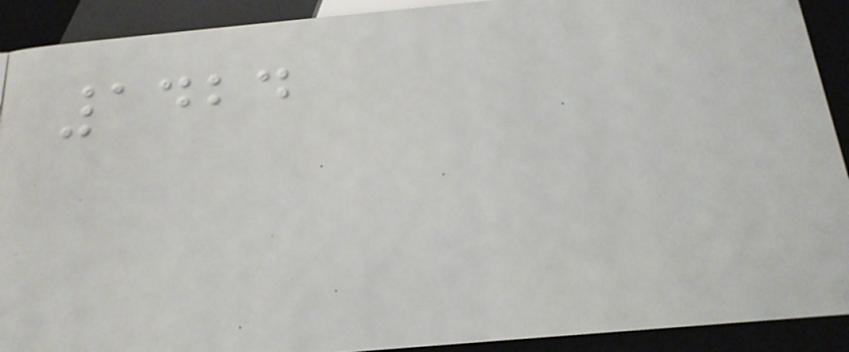1424
